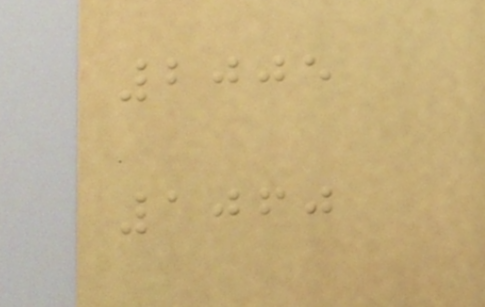2005
1060
